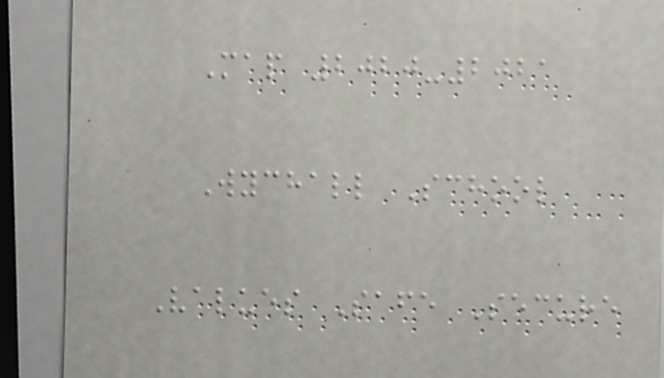Map 2020-2021
Wychall School
Values Safe Secure
